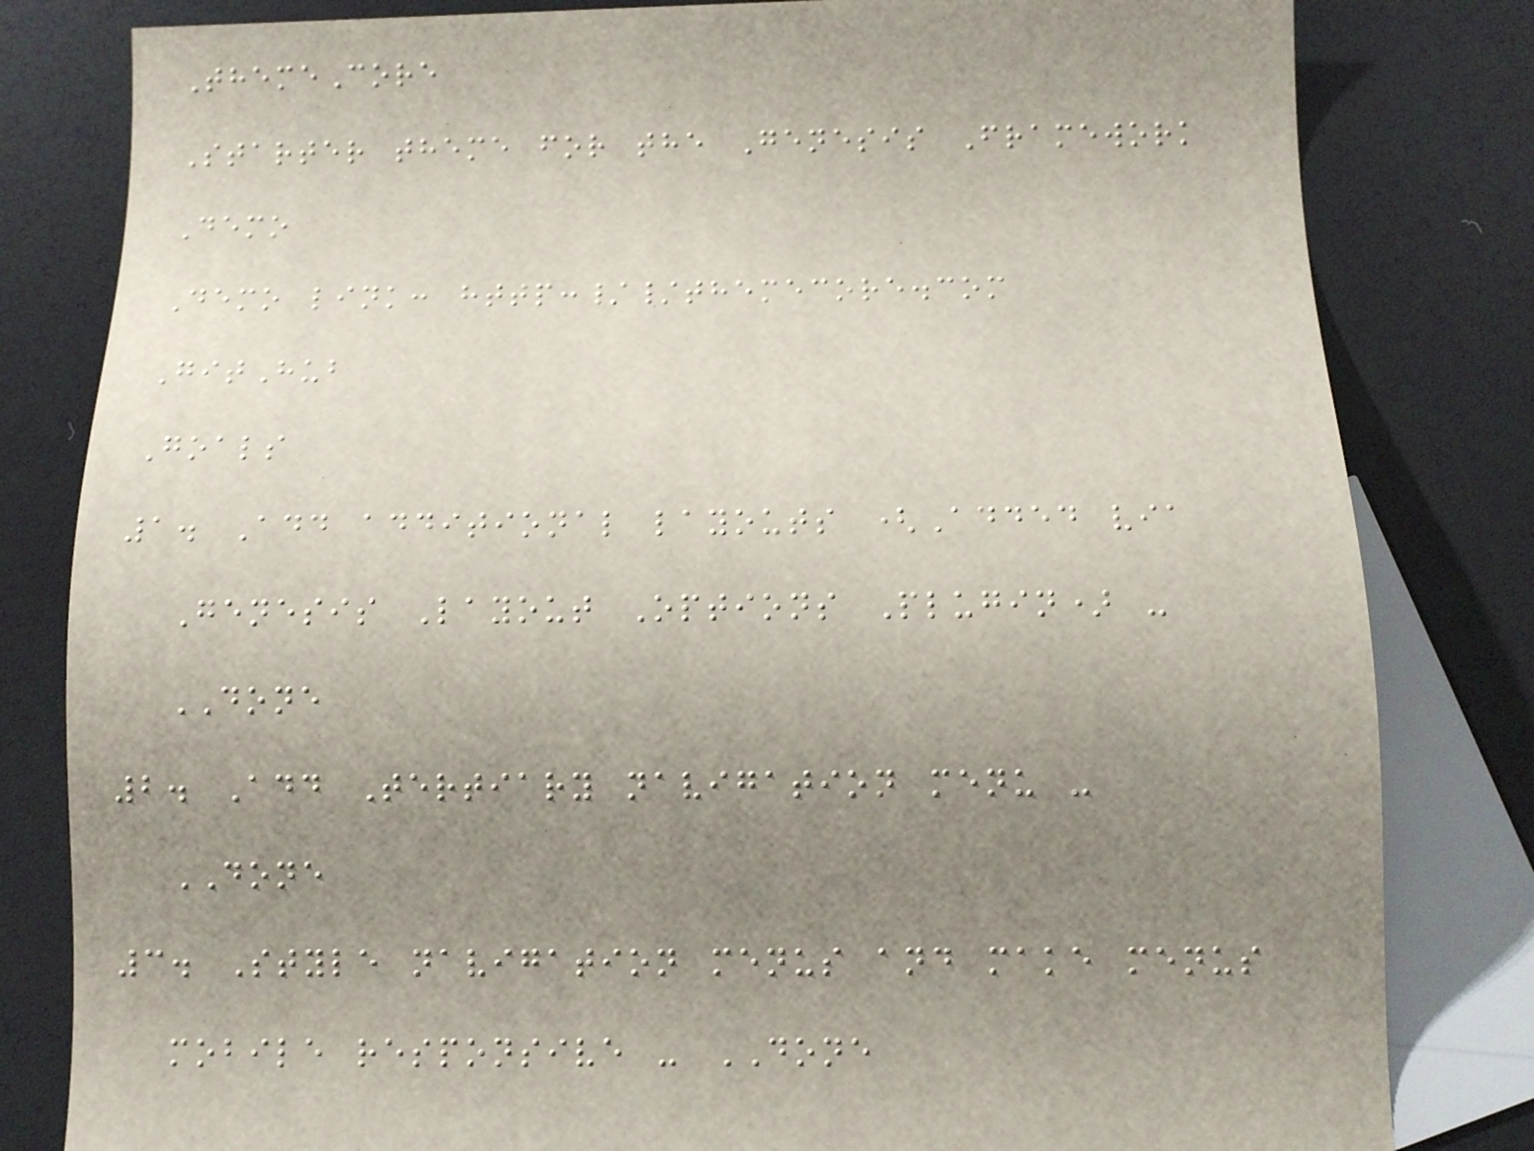ThemeCore
Starter theme for the Genesis Framework
Demo
Demo link: http://themecore.com
GitHub
Goals
1. Add additional layouts (Added via
Genesis Layout Options Plugin) -
DONE
2. Add Tertiary navigation menu -
DONE
3. Style navigation menus and make menus
mobile responsive - DONE
